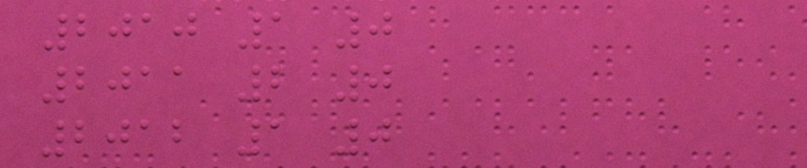2010 1 0
2011 2 0
2012 1 0
